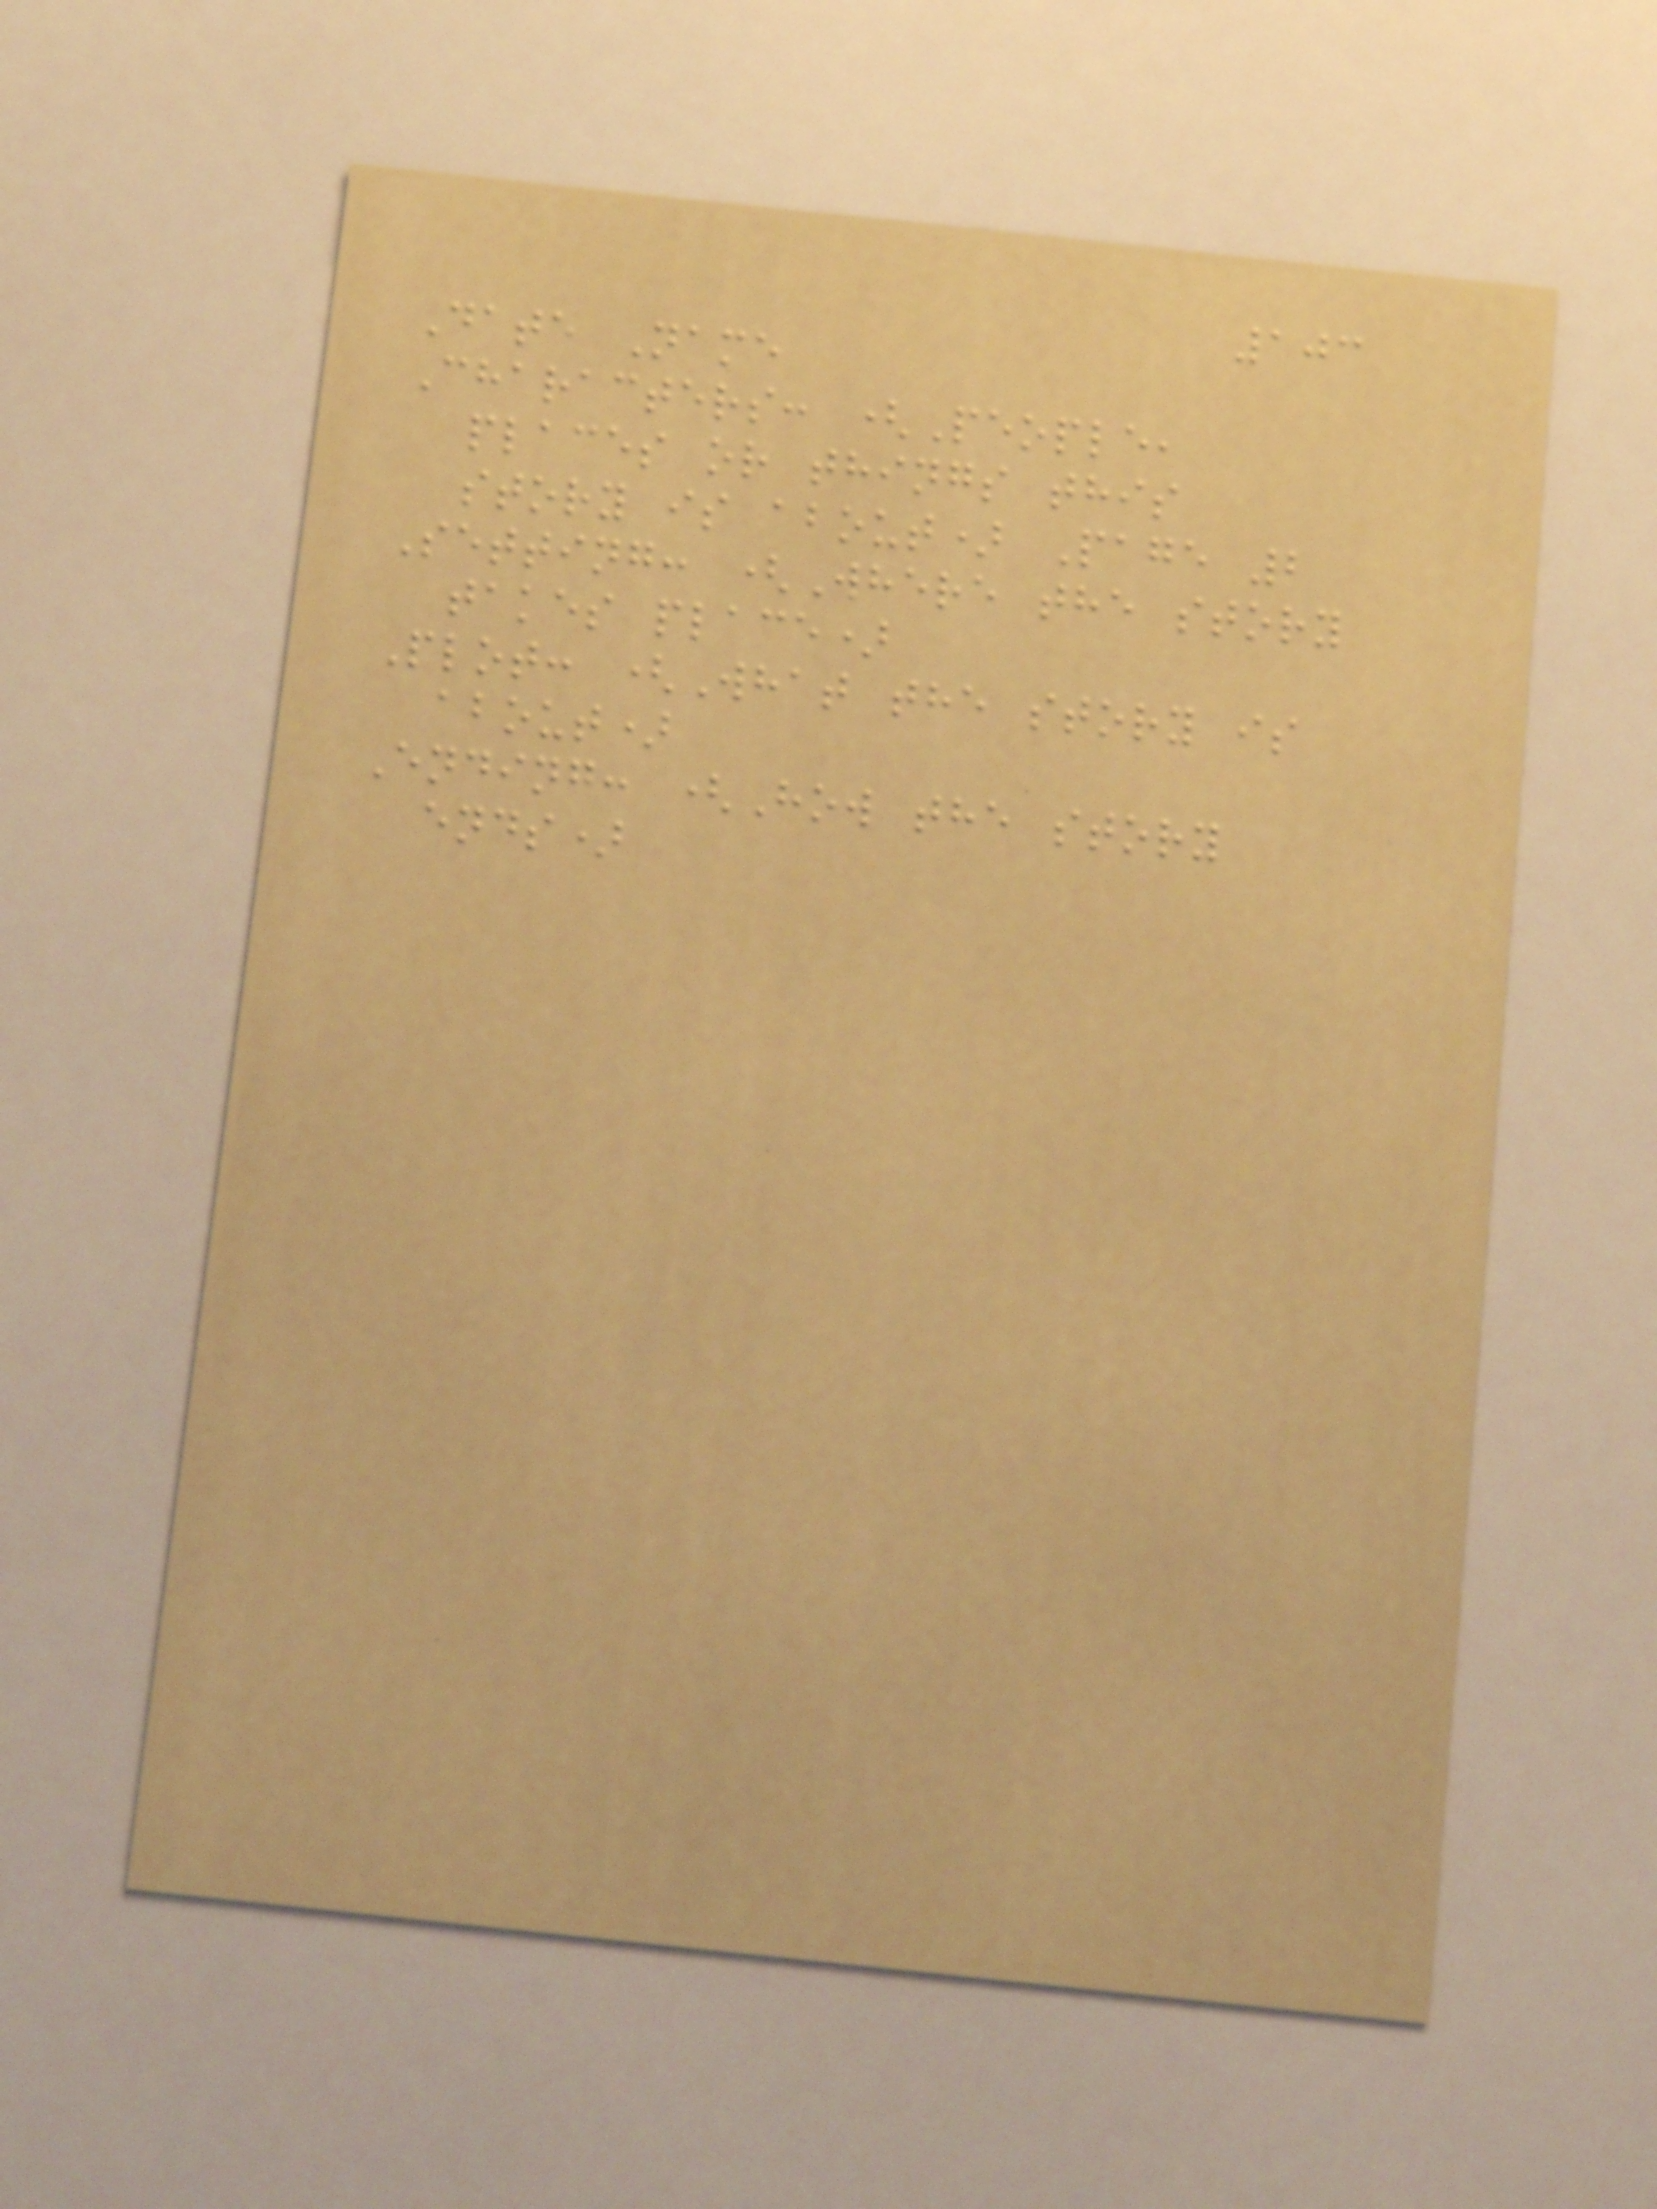103
Date Name
Characters: (People,
places or things this
story is about) Page 2
Setting: (Where the story
takes place)
Plot: (What the story is
about)
Ending: (How the story
ends)
